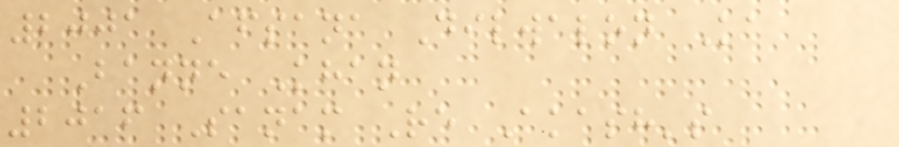2001 Afsana Dilwalon Ka
Banne Khan
2016 Sanam Re Akash's
